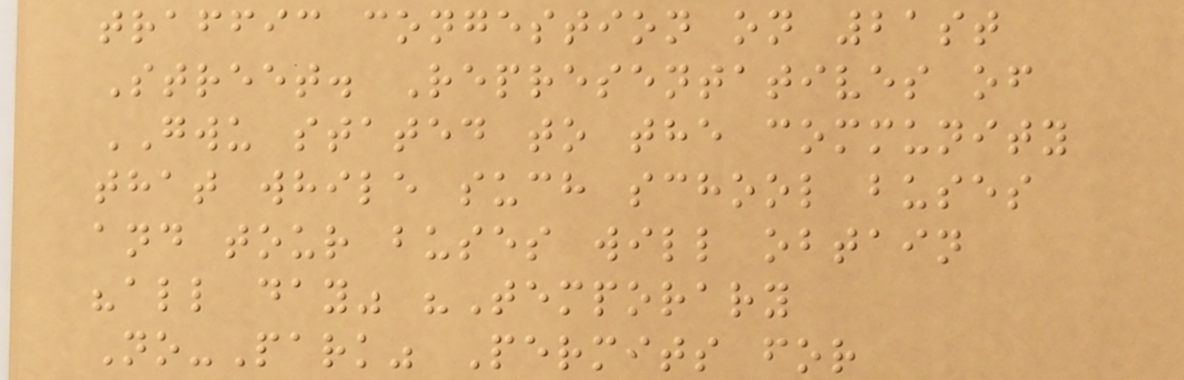traffic congestion on 21st
Street. Representatives of
GWU stated to the community
that while such school buses
and tour buses will obtain
"all day" "Temporary
No-Park" Permits for
